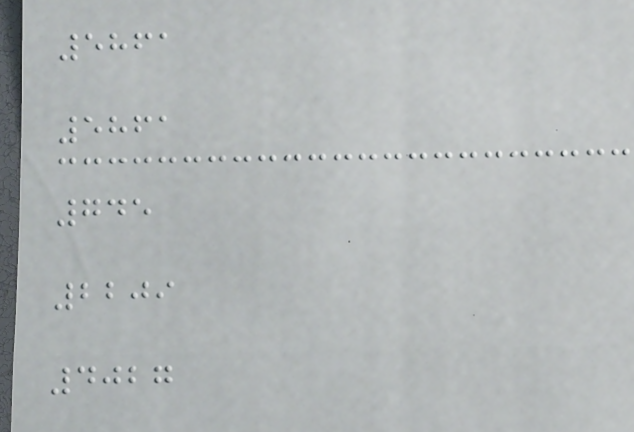5861
5861
745
2209
4027
